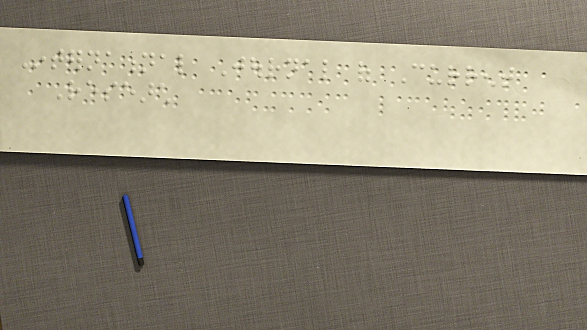International Journal of Current
Research
